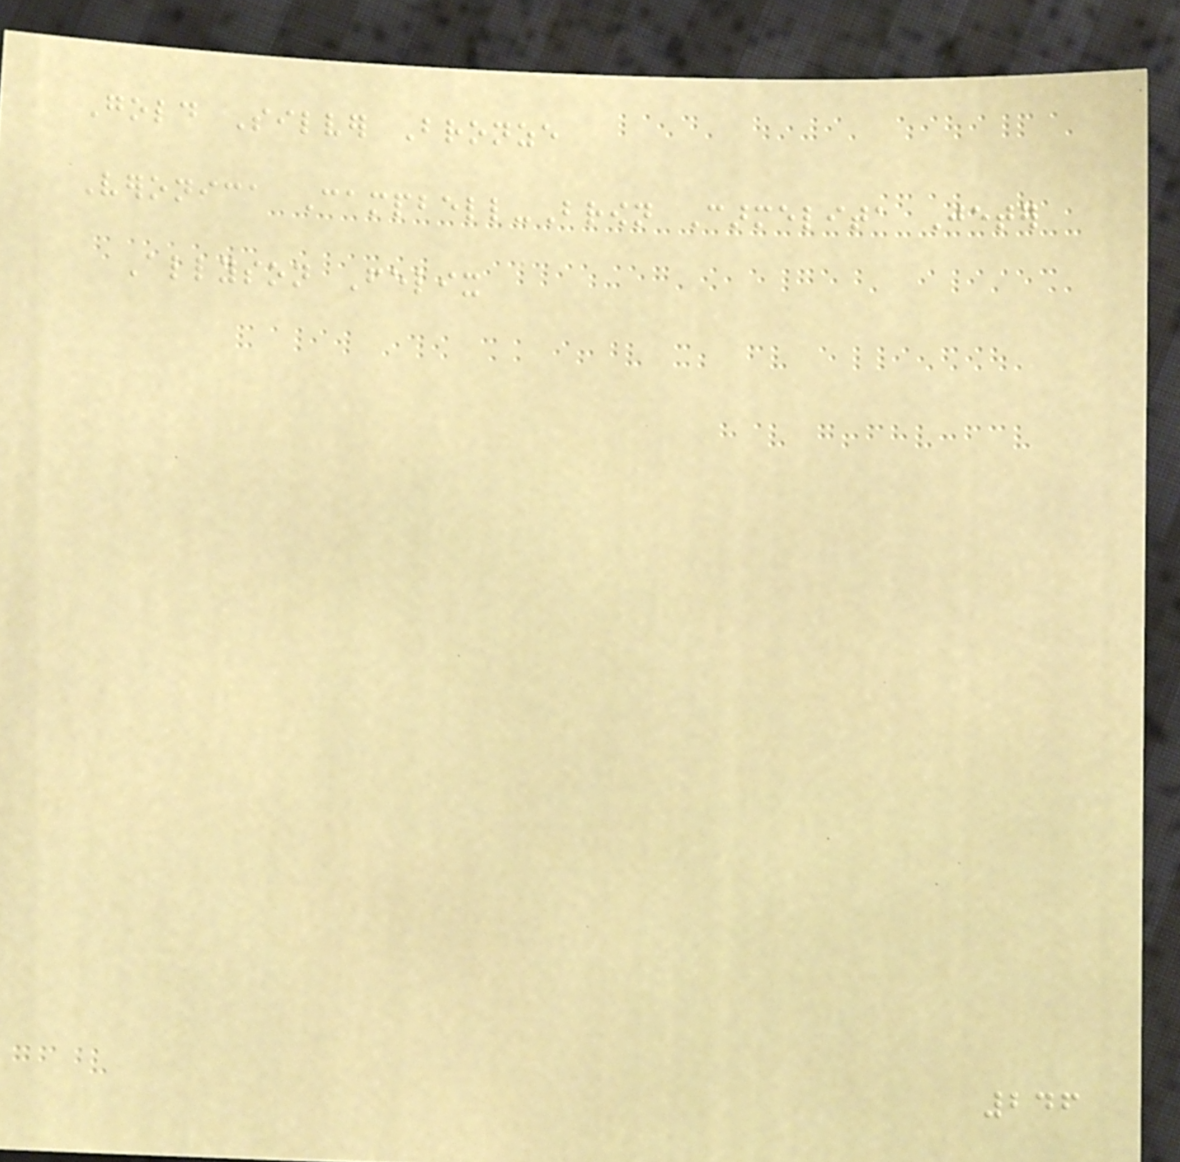Gold Silver Bronze
Veronica Campbell-Brown Carmelita Jeter
Allyson Felix
246
